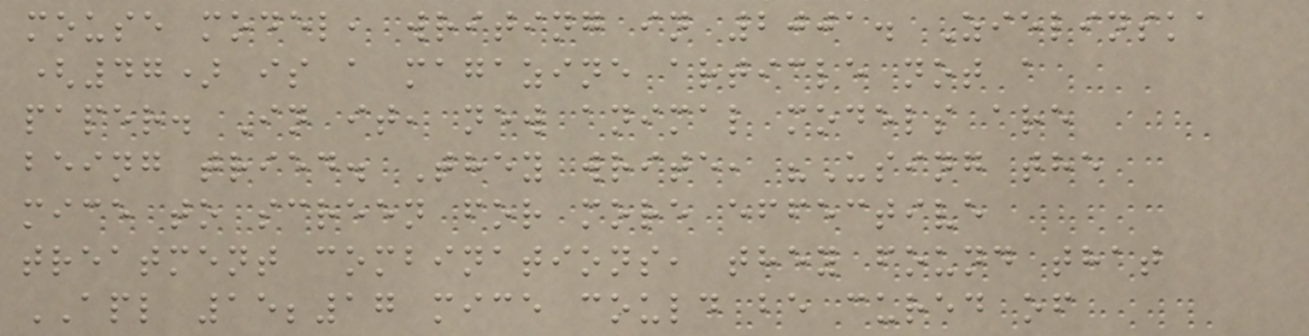mouse model, writing in 2001. Zielinska
(47) is a magazine article not a
paper. In it, new animal models are
being tried. They write, "Using the
mice to screen for more effective
treatment combinations, they found that
APL 15;17 mice could be cured of
